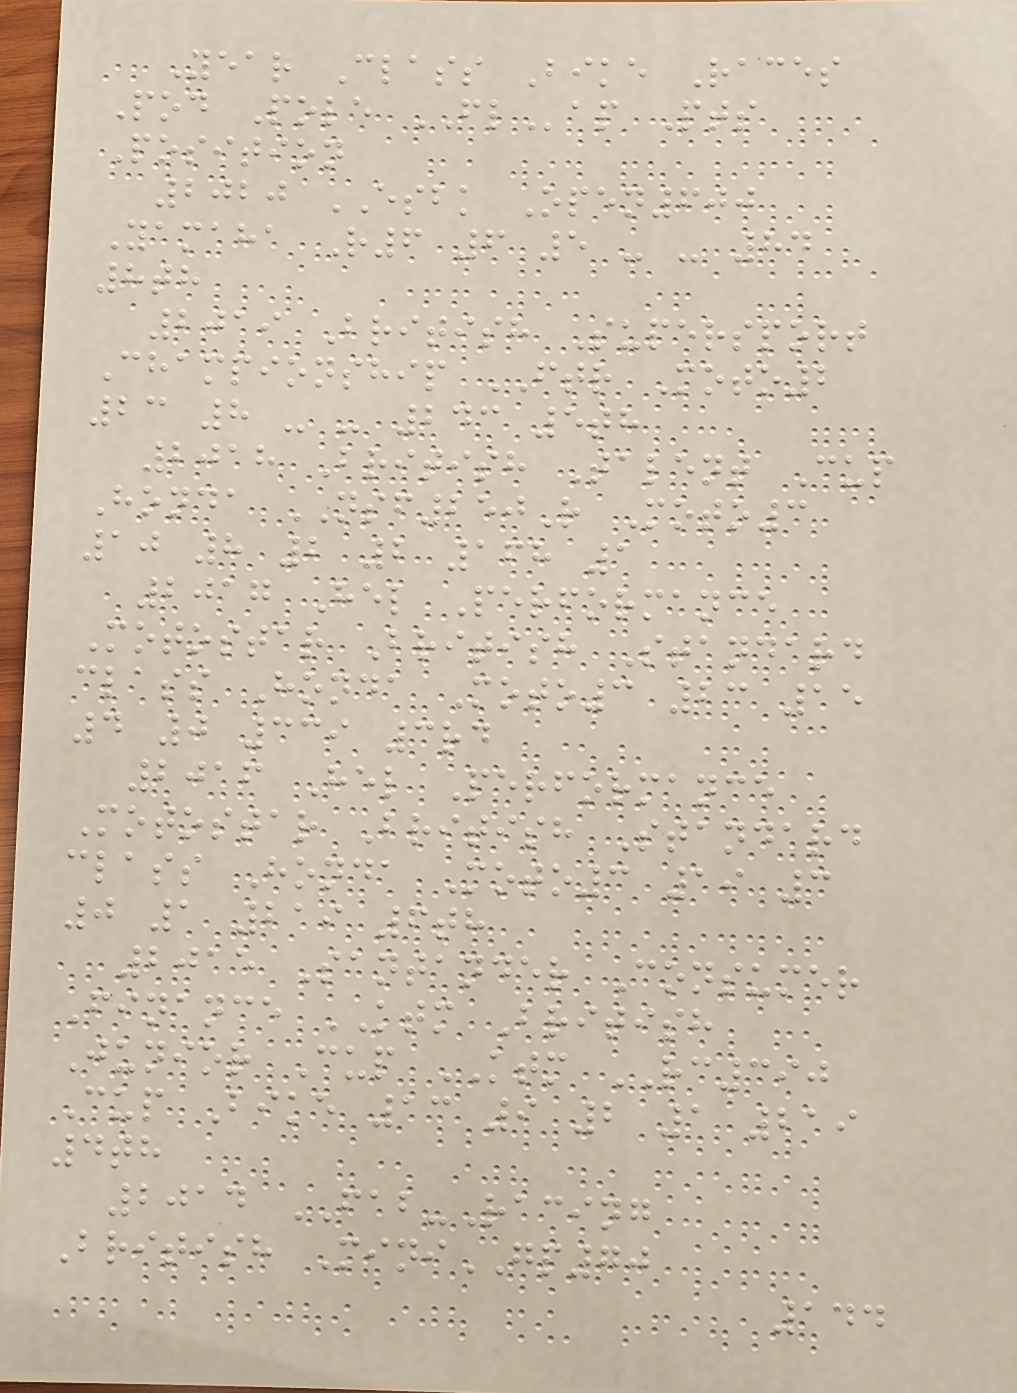Year Class Bike Races
Pod Pole FLap Pts
Position
2020 ESBK Open600
Yamaha R6 6 5 - - 84
8th
2019 British Supersport
Championship FTR Moto2
23 8 - - 243 5th
2018 British Talent Cup
Honda NSF250R Moto3
10 8 2 2 168 1
2017 Hel Performance
Motostar British Standard
class Honda Moto3 23 15
4 0 339 3rd
2016 Hel Performance
Motostar British Standard
class Honda Moto3 19 3
0 1 219 6th
2015 Santander Consumer
Finance KTM British
Junior Cup KTM RC390
Cup Bike 13 9 2 1 219
4th
2014 FAB-Racing
British MiniGP70
144
